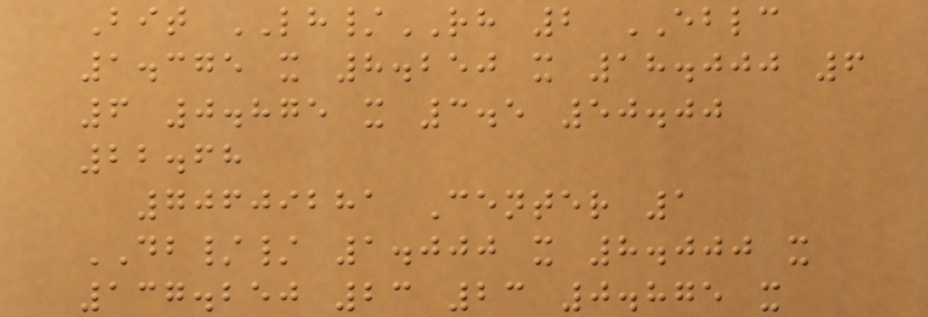Bit LH/RH 2 EBLC
1.375 x 8.250 x 18.000 6
6 0.875 x 3.5 50.00
22.68
70609281 Center 1
DB// 1.000 x 8.000 x
137.250 23 23 0.875 x
